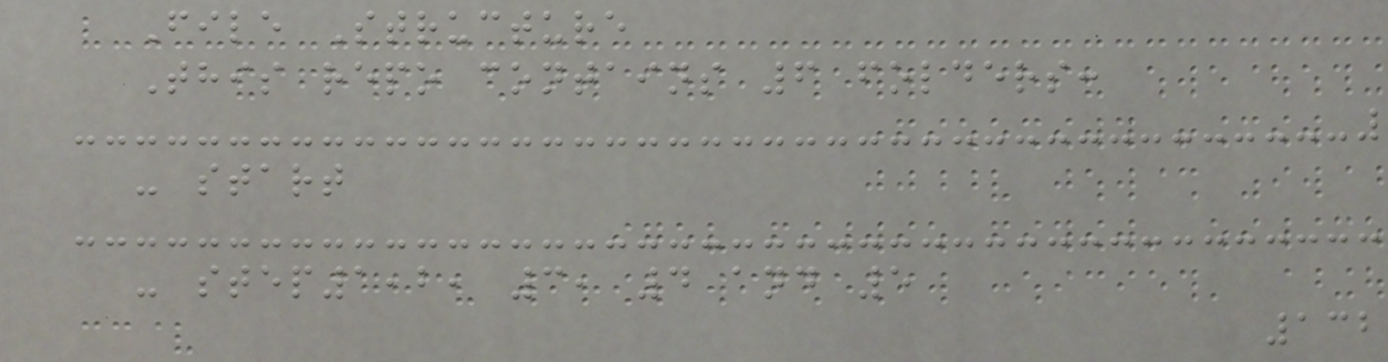File Structure
This repo contains 6 folders:
- start
- step1,2, 3, 4 and 5
132
